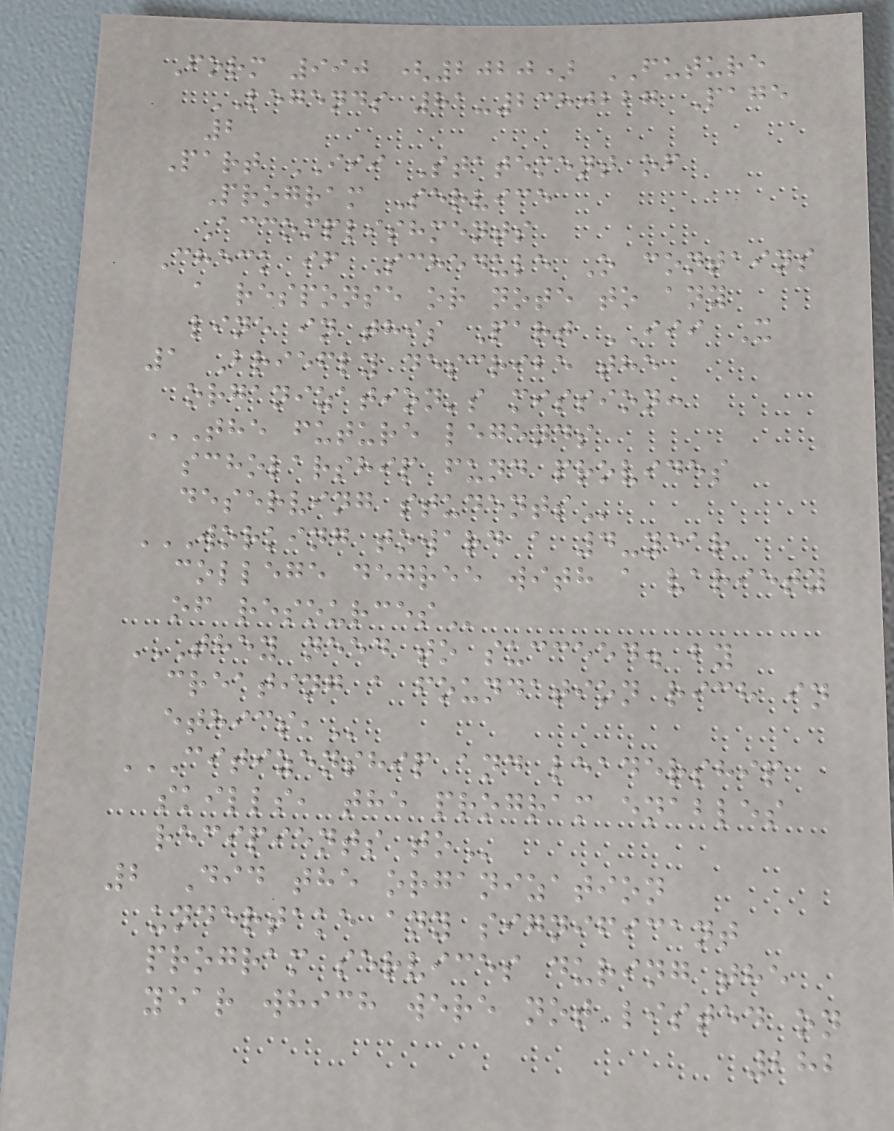Form 990 (2020) FUTURE
LEGENDS 81-2380227 Page
2
Part III Statement of
Program Service
Accomplishments
Check if Schedule O contains
a response or note to any
line in this Part III X
1 Briefly describe the
organization's mission:
THE FUTURE LEGENDS
SCHOLARSHIP FUND PROVIDES
DESERVING STUDENTS
WORKING TOWARD A 4-YEAR
COLLEGE DEGREE WITH A VARIETY
OF RESOURCES
THEY NEED TO SUCCEED. BY
CREATING A FOUNDATION RICH IN
ETHICS,
CITIZENSHIP AND LEADERSHIP
SKILLS, THE PROGRAM ENABLES
RECIPIENTS TO
2 Did the organization
undertake any significant
program services during the
year which were not listed on
282
